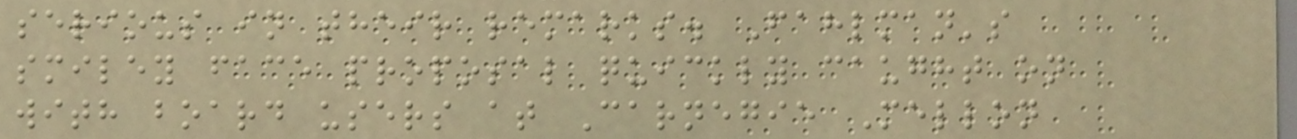serious in their remarks. Fahlman's
smiley face proposal quickly caught on
with board users at Carnegie Mellon
